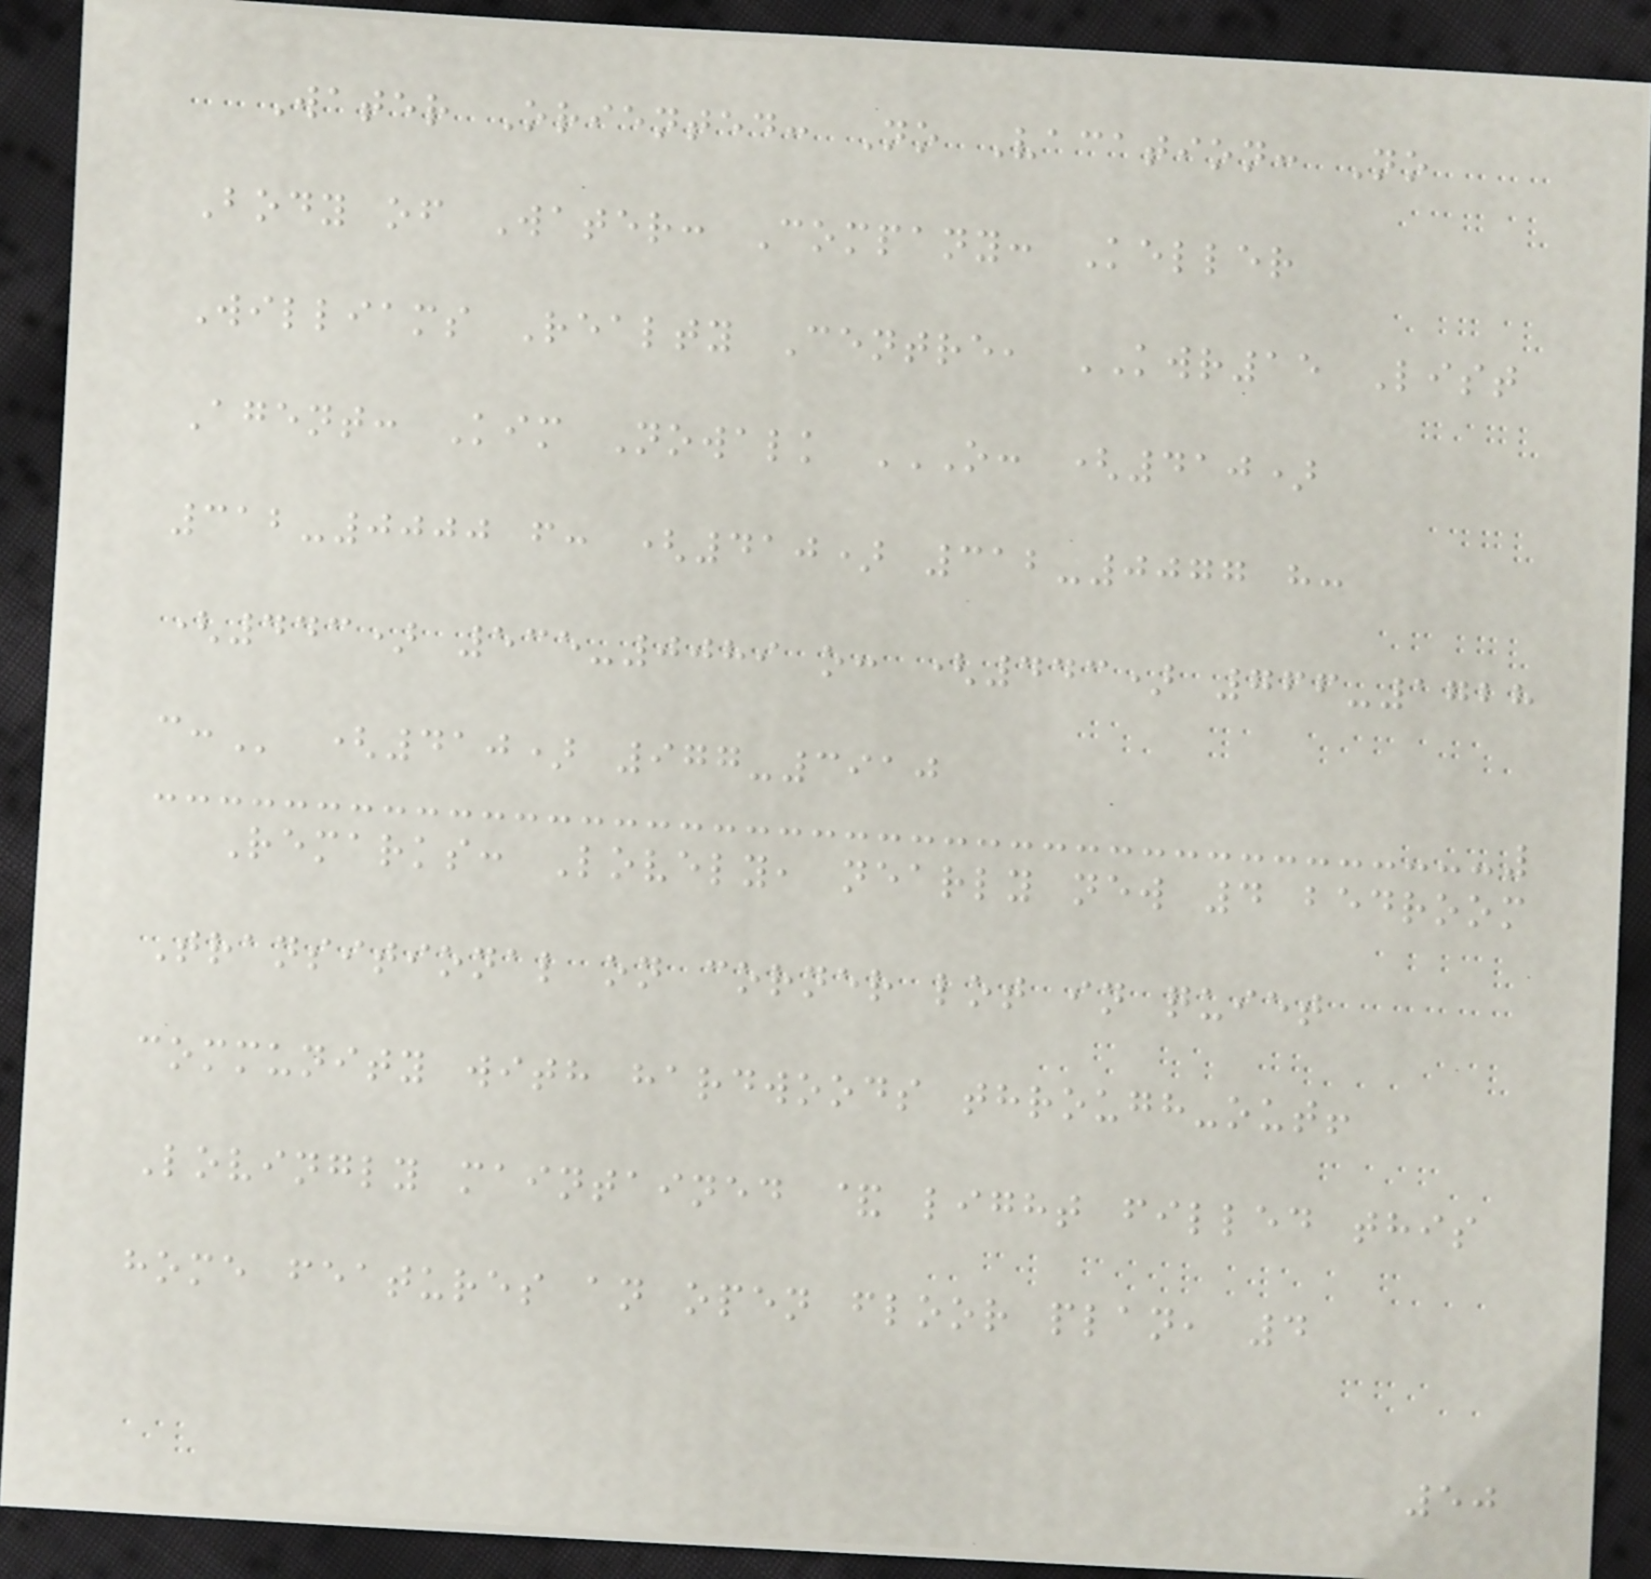Water Oriented: No Vacation: No
Body of Water: Company: Keller
Williams Realty Centre, KWR15 List
Agent: Kim Nowalk O: (410)
312-0000 F: (410) 312-0077 H:
(443) 535-0089 O: (443) 766-1728
C: (410) 977-3910
Remarks: Lovely, nearly new 4 bedroom
Transitional on corner lot in quiet
community with hardwoods through-out!
Lovingly maintained & light filled this
home features an open floor plan, 4
50
